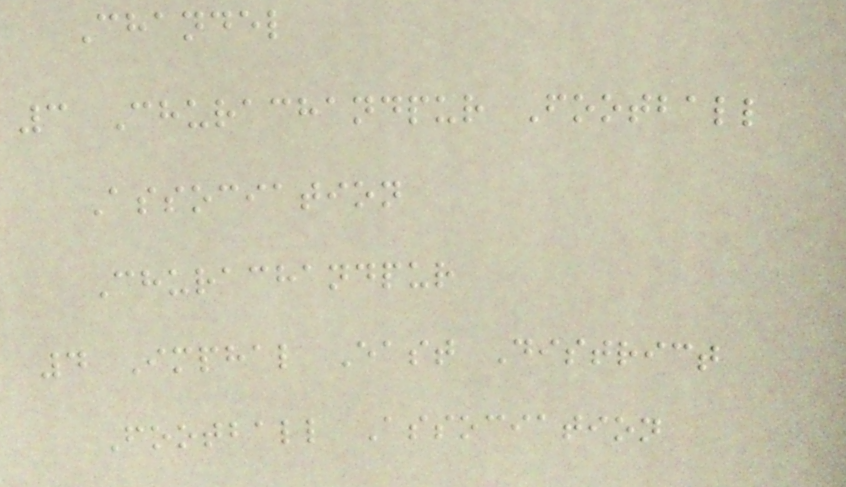Chandel
3 Churachandpur Football
Association
Churachandpur
4 Imphal East District
Football Association
